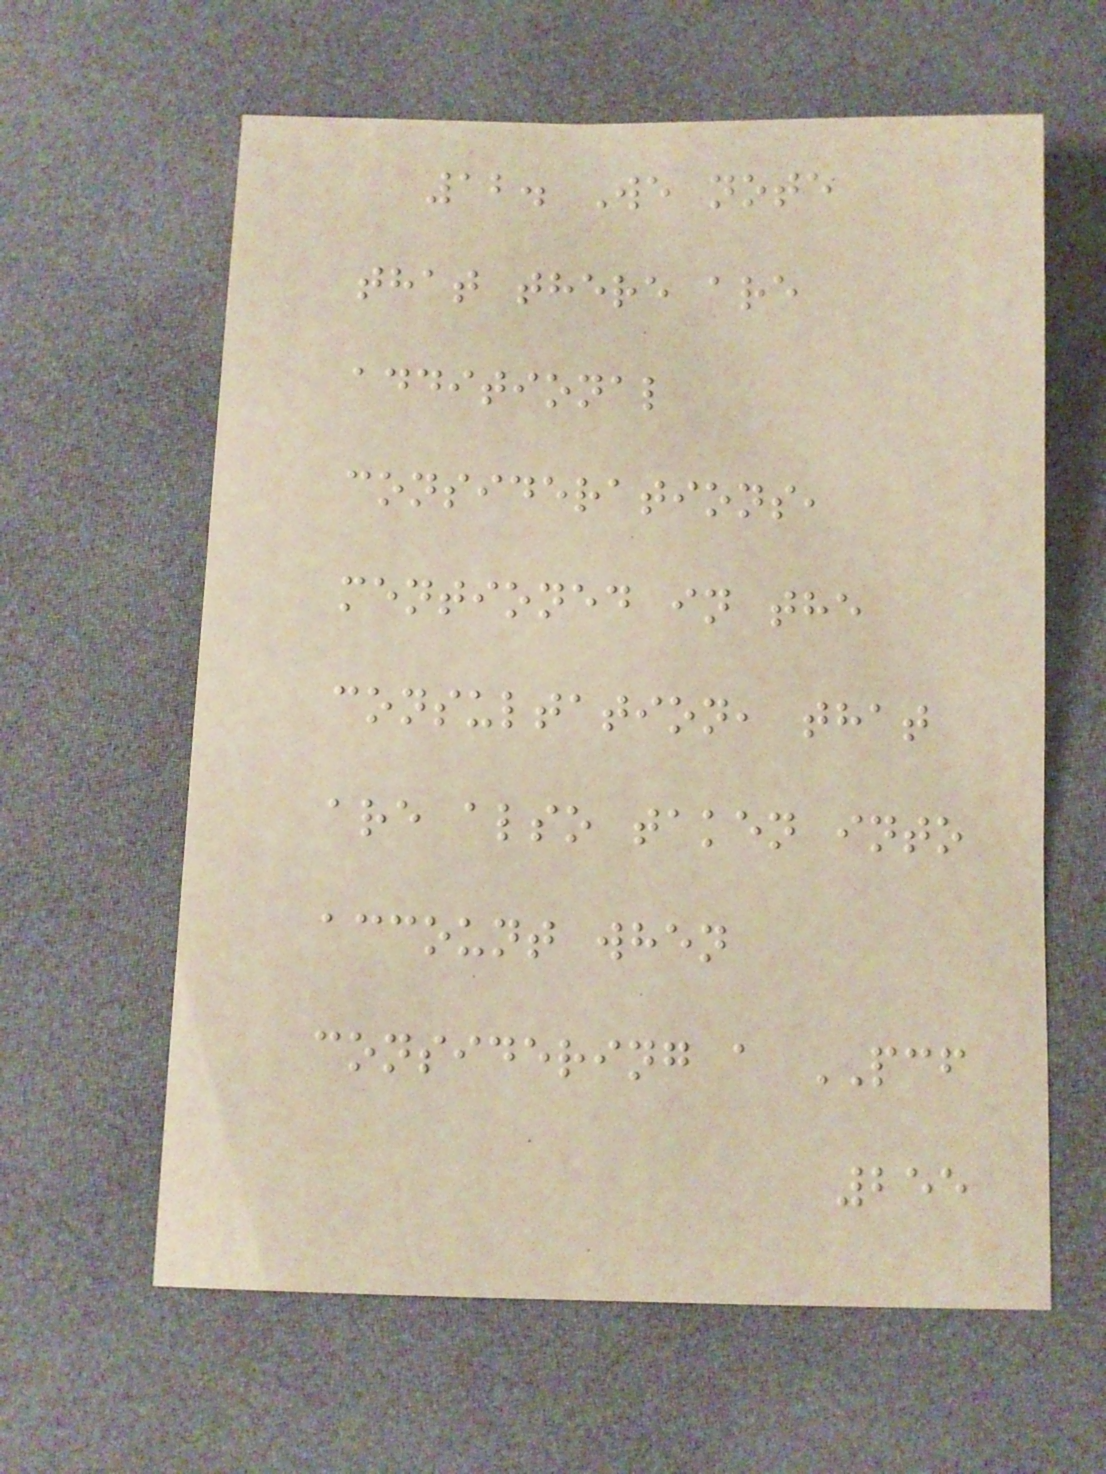12. We note
that there are
additional
considerations,
mentioned in the
consultation, that
are also taken into
account when
considering a PCF
255
